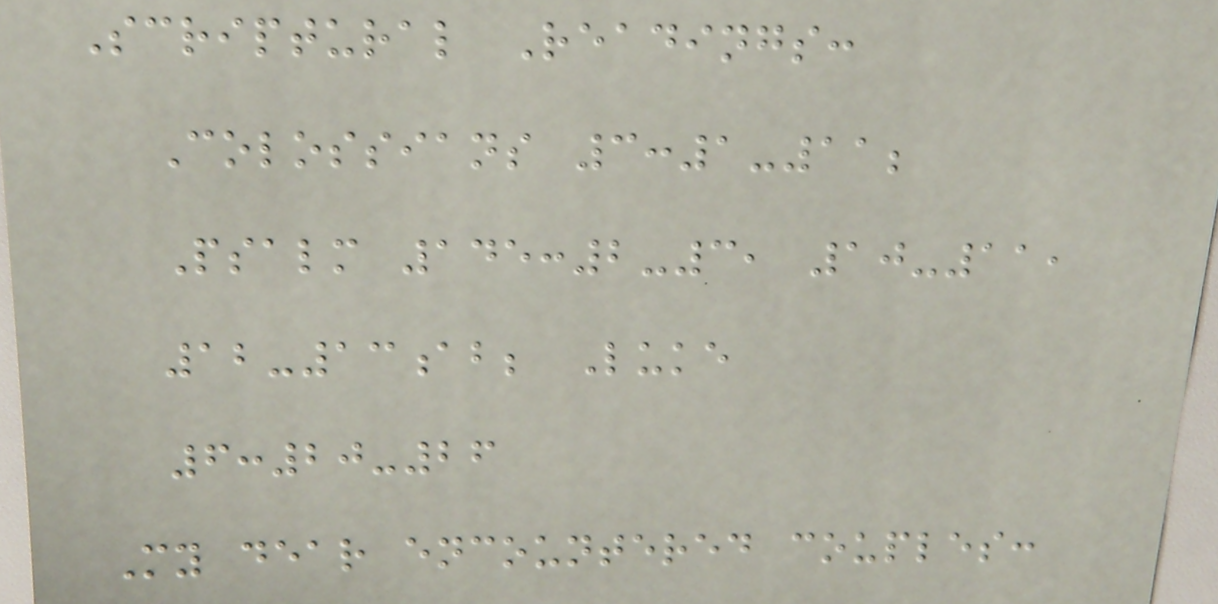Scriptural Readings:
Colossians 3:1-11;
Psalm 145:2-3, 10-11,
12-13ab; Luke
6:20-26
My dear encountered couples:
